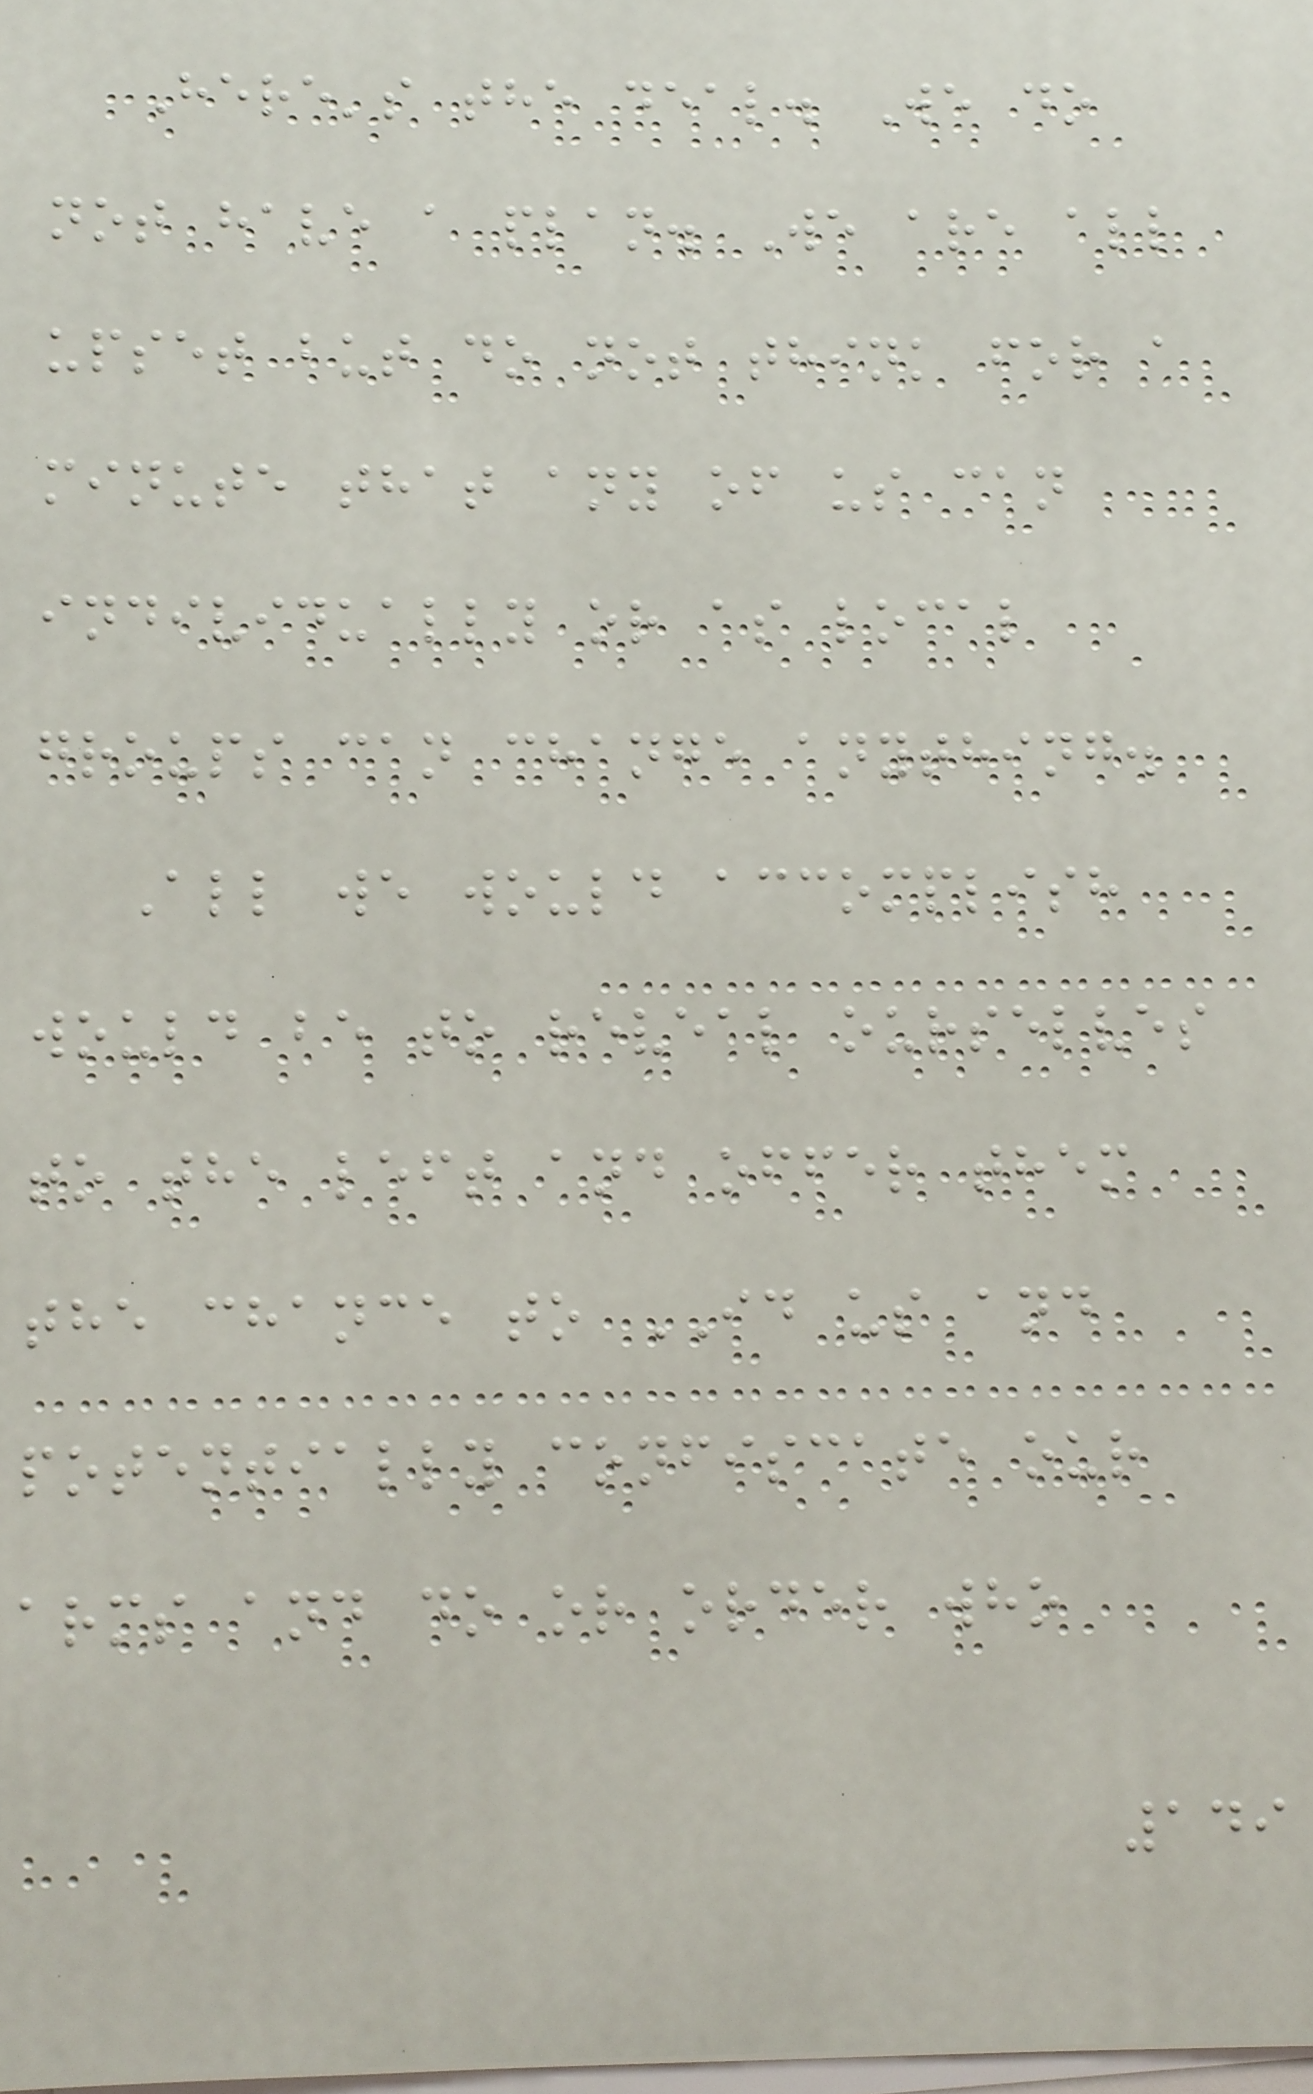Here's the deal. We do
not have a plan. We are all
upset but do not think for a
minute that any of us can
individually or as local
groups can change anything.
All we would accomplish
would be to reveal ourselves
to the left and offer them
the chance to ID us and
potentially confiscate our
arms and do or order who
149
